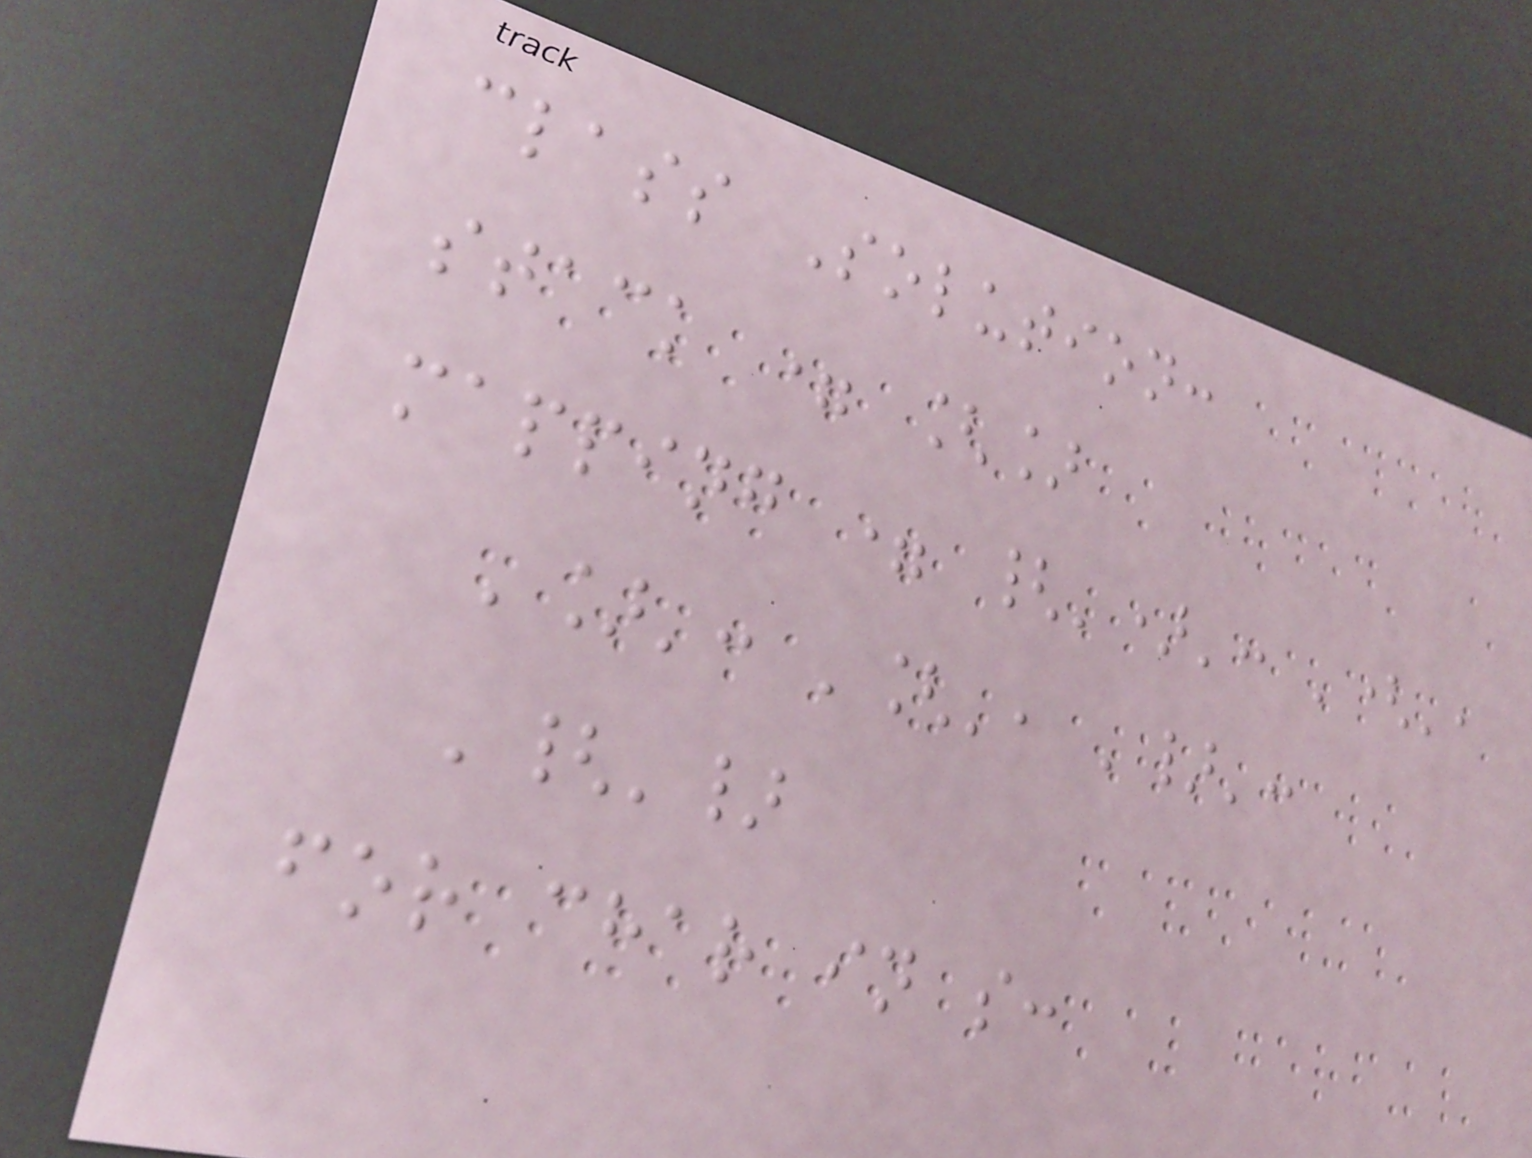class Solution:
stack = []
mapping = {')': '(',
']': '[', '}':
'{'}
for char in s:
